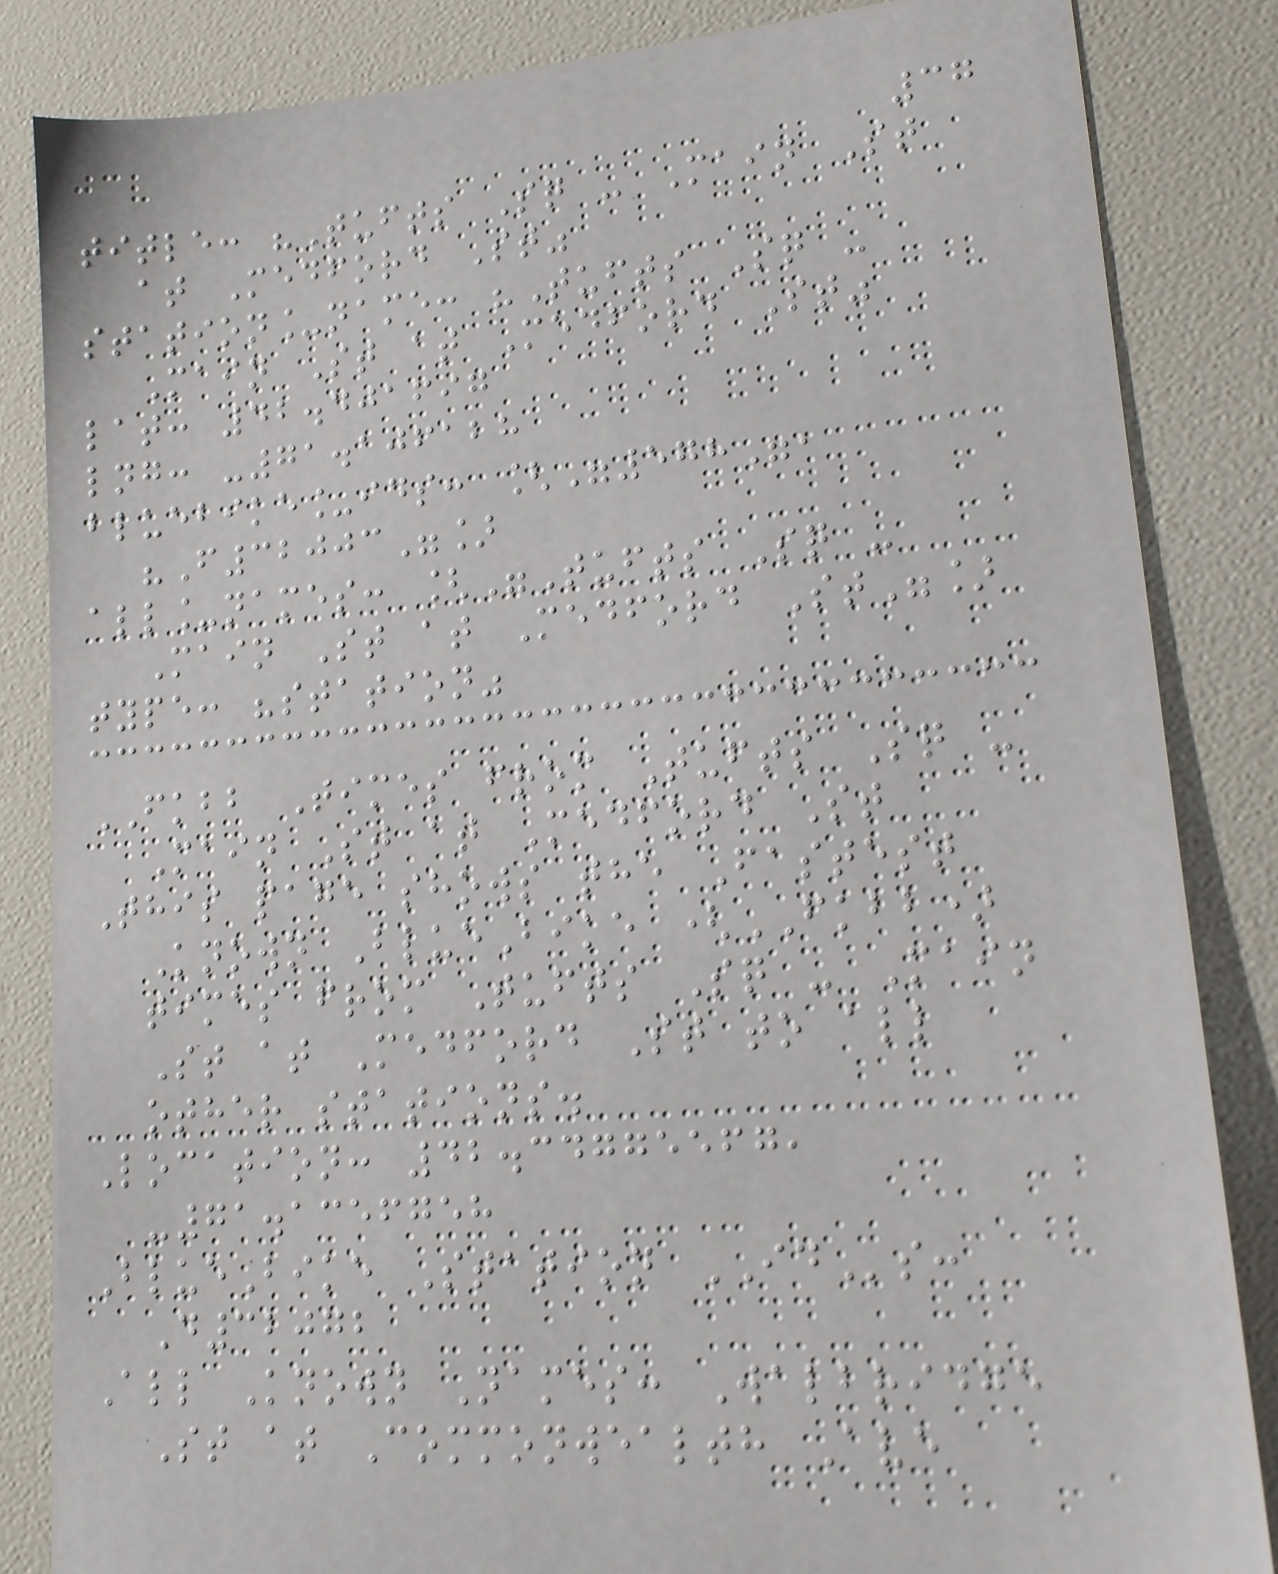37
title: "Tufts Sq - Main St
at Medford St"
station_name: "Tufts Sq -
Main St at Medford St"
lat: 42.401697
lng: -71.106128
bluebike_ids: ["578",
"F32003"]
all_names: ["Tufts Sq -
Main St at Medford St"]
type: "station"
FKBB Times from Tufts Sq -
Main St at Medford St
This page shows the Fastest
Known BlueBike (FKBB)
times from Tufts Sq - Main
St at Medford St to all
other stations.
Location: 42.34775567,
-71.1356758
BlueBike Station IDs:
D32072
All Known Names: Walbridge
St at Commonwealth Ave
